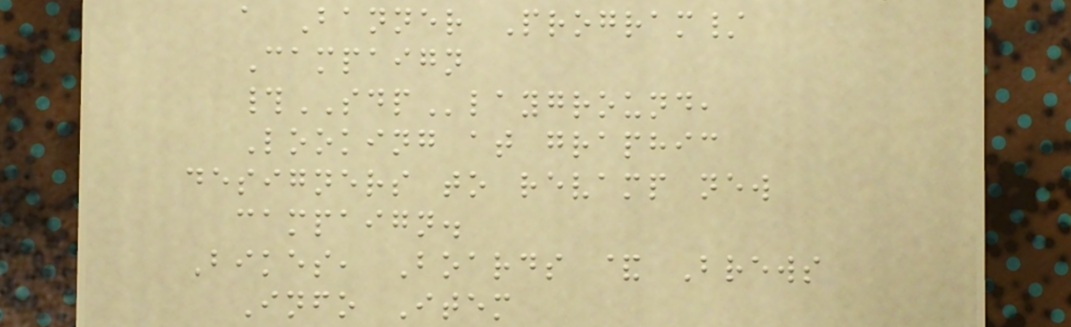a Banner Program/
Campaign
#SDPlayground,
Looking at graphic
designers to revamp new
campaign.
Bikes, Boards & Brews
Info Item
